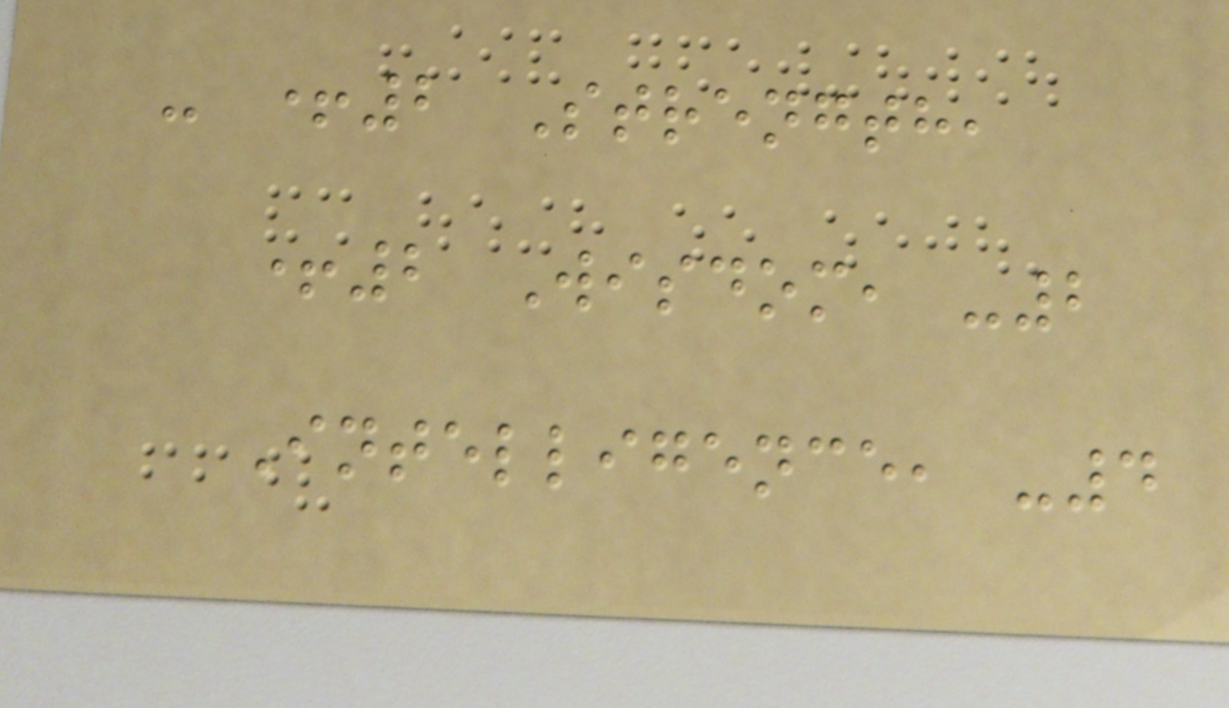- +2 Strength,
+2 Wisdom, -2
Intelligence, -4
